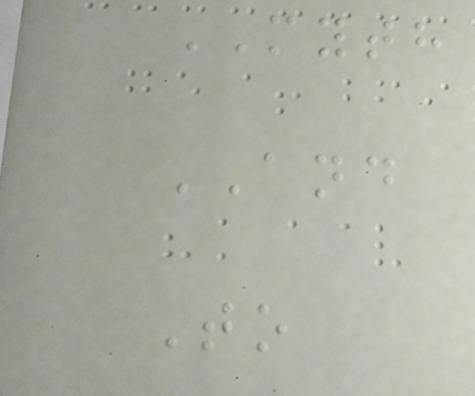MYTH
AND
To
